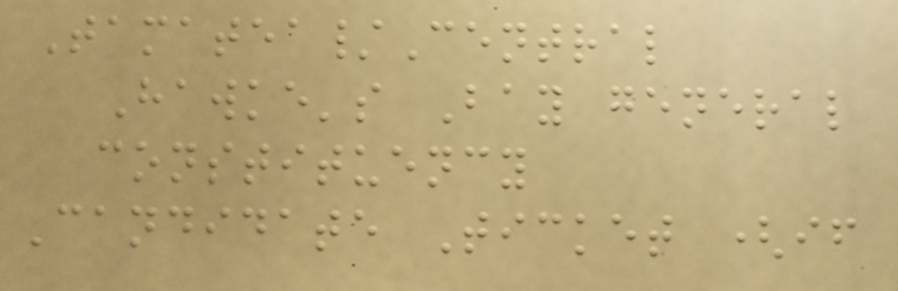Tamatea/Central
Hawke's Bay general
constituency
Candidate Ticket (if
